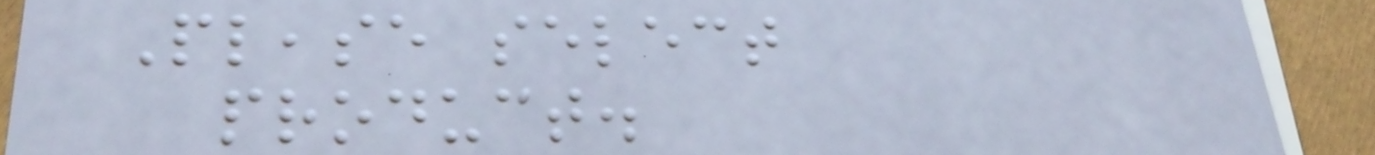Please select
product.
